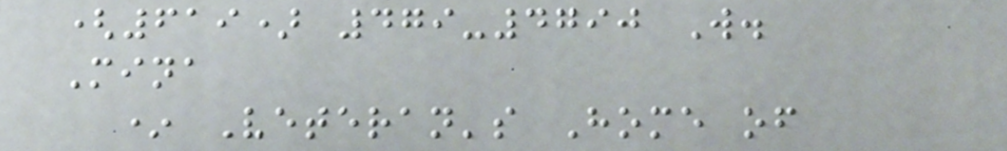(619) 479-4790 W.
Mina
* Veteran's Home of
